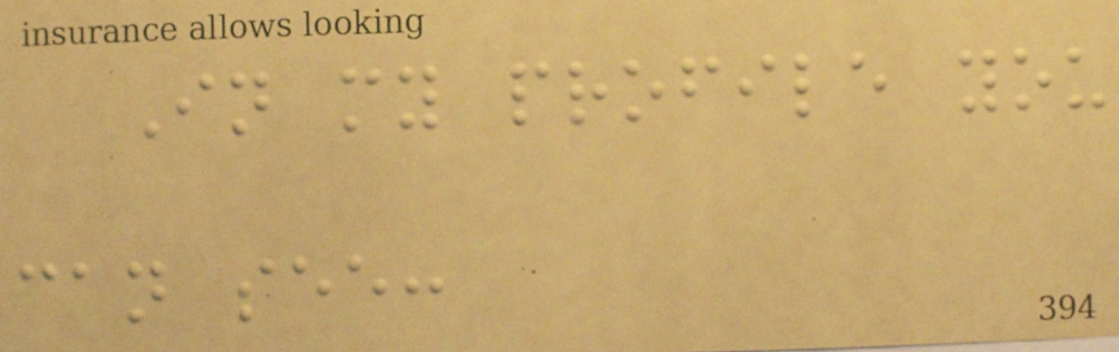In my profile you
can see:
